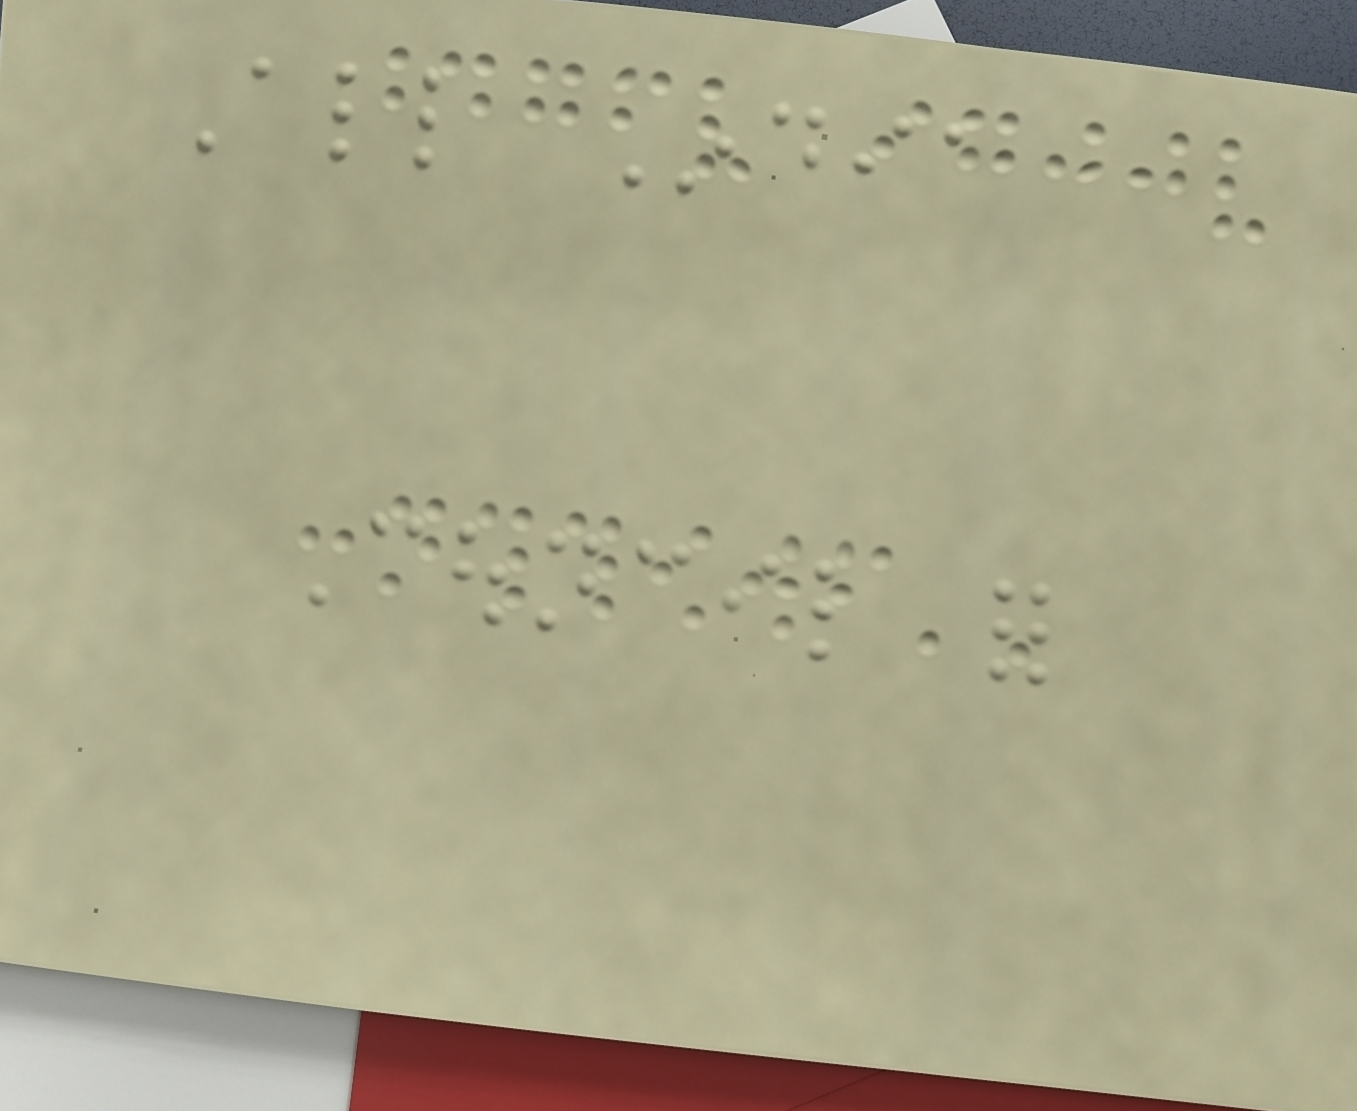All India
Council for
